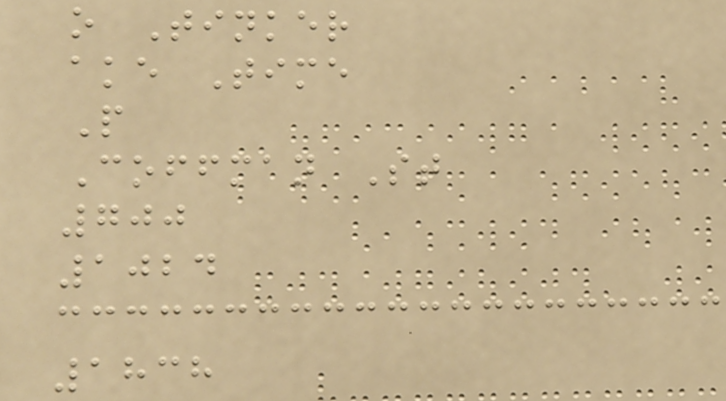o Tinker
ake Time
P
Coffman St
700
1024
1838
